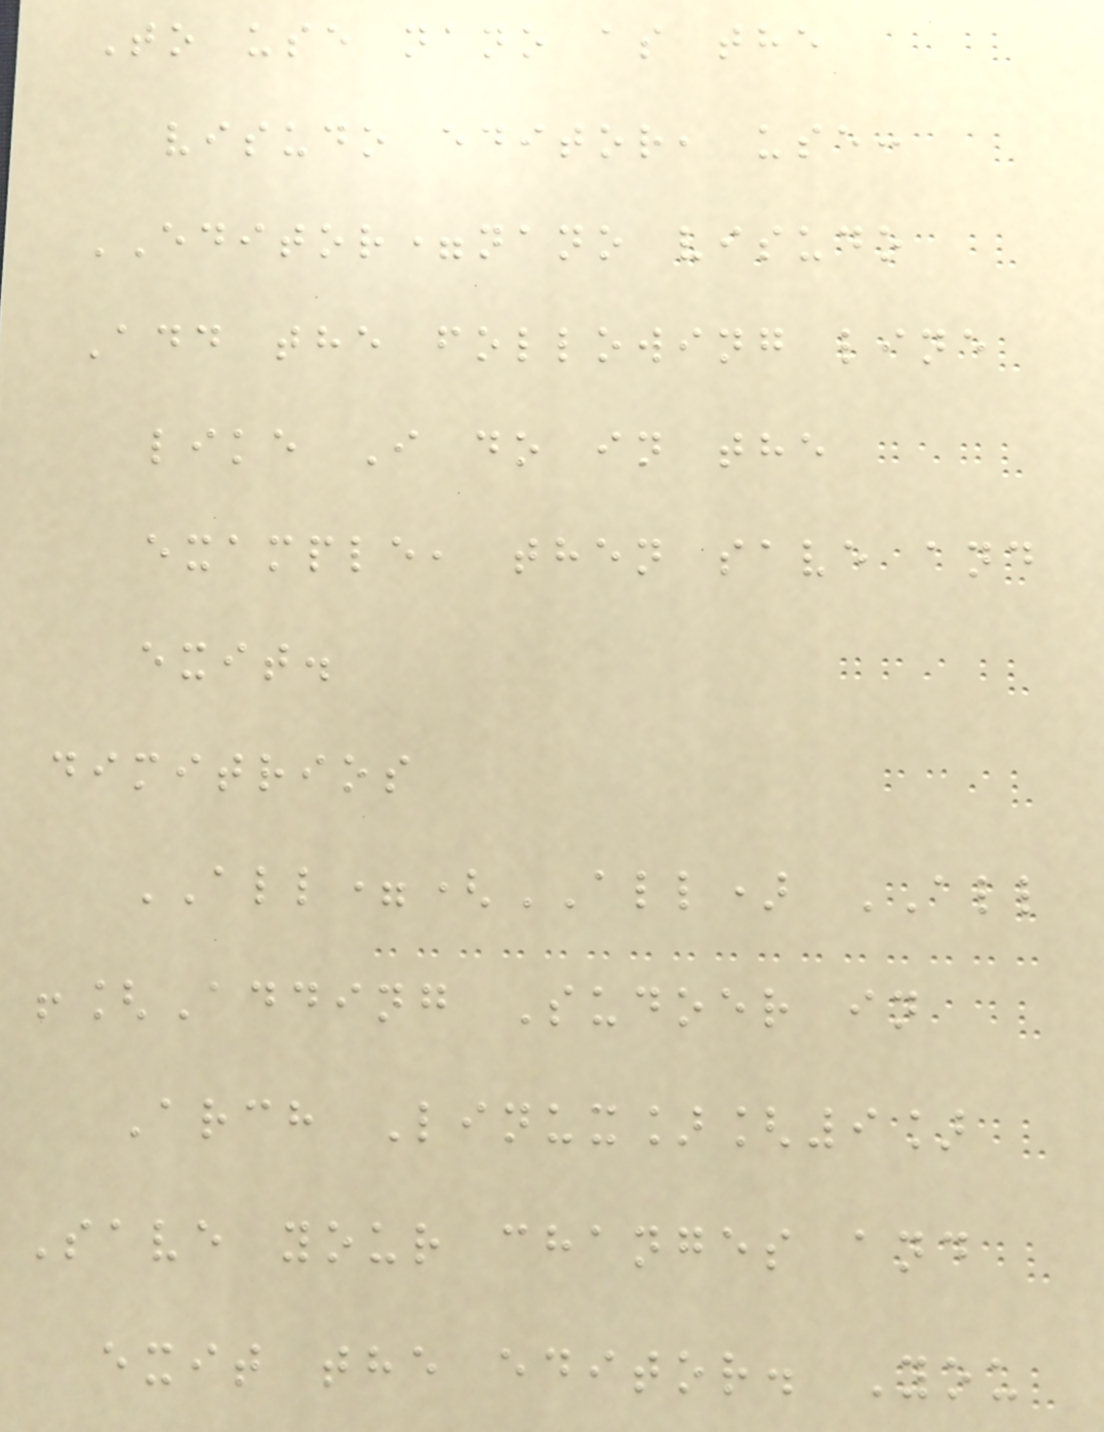To use nano as the
visudo editor, use:
EDITOR=nano visudo
Add the following line
like I do in the
example, then save and
exit.
dimitrios
ALL=(ALL) ALL
![Adding Sudoer in
Arch Linux][9]
Save your changes and
exit the editor. You
